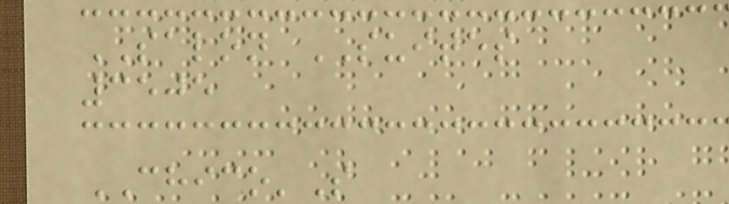SALON SUITES
3505
CHICO'S
